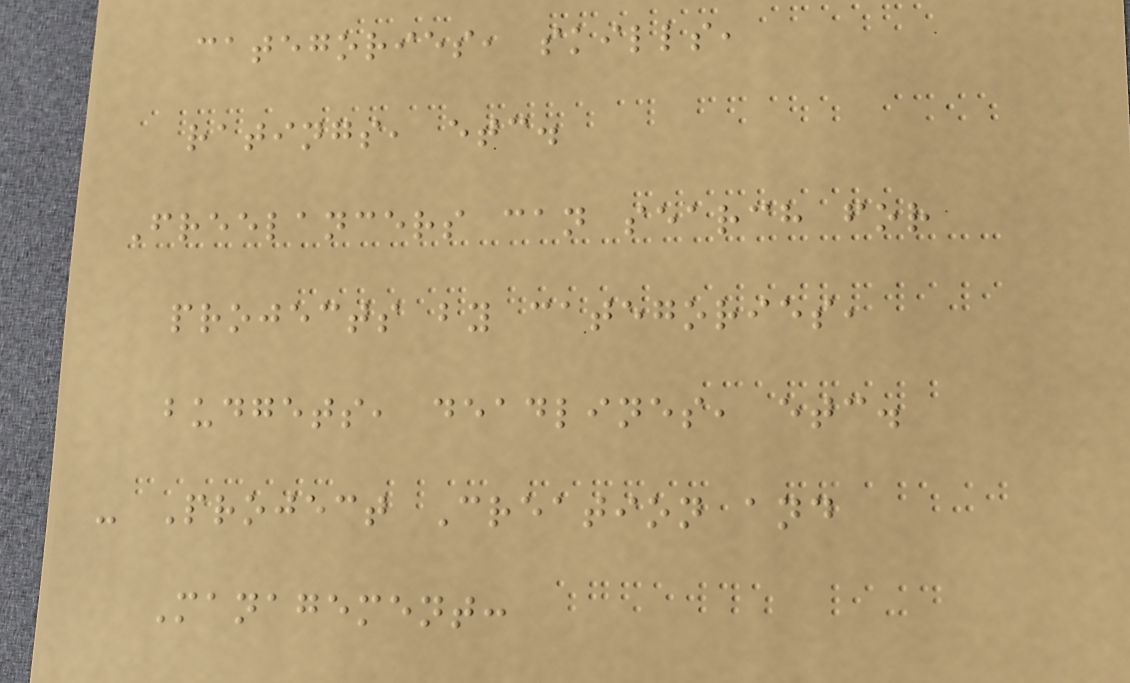categories, skills,
ratings, etc.
Freelancers can search for
projects by categories,
budgets, deadlines, etc.
- Project Creation and
Management:
